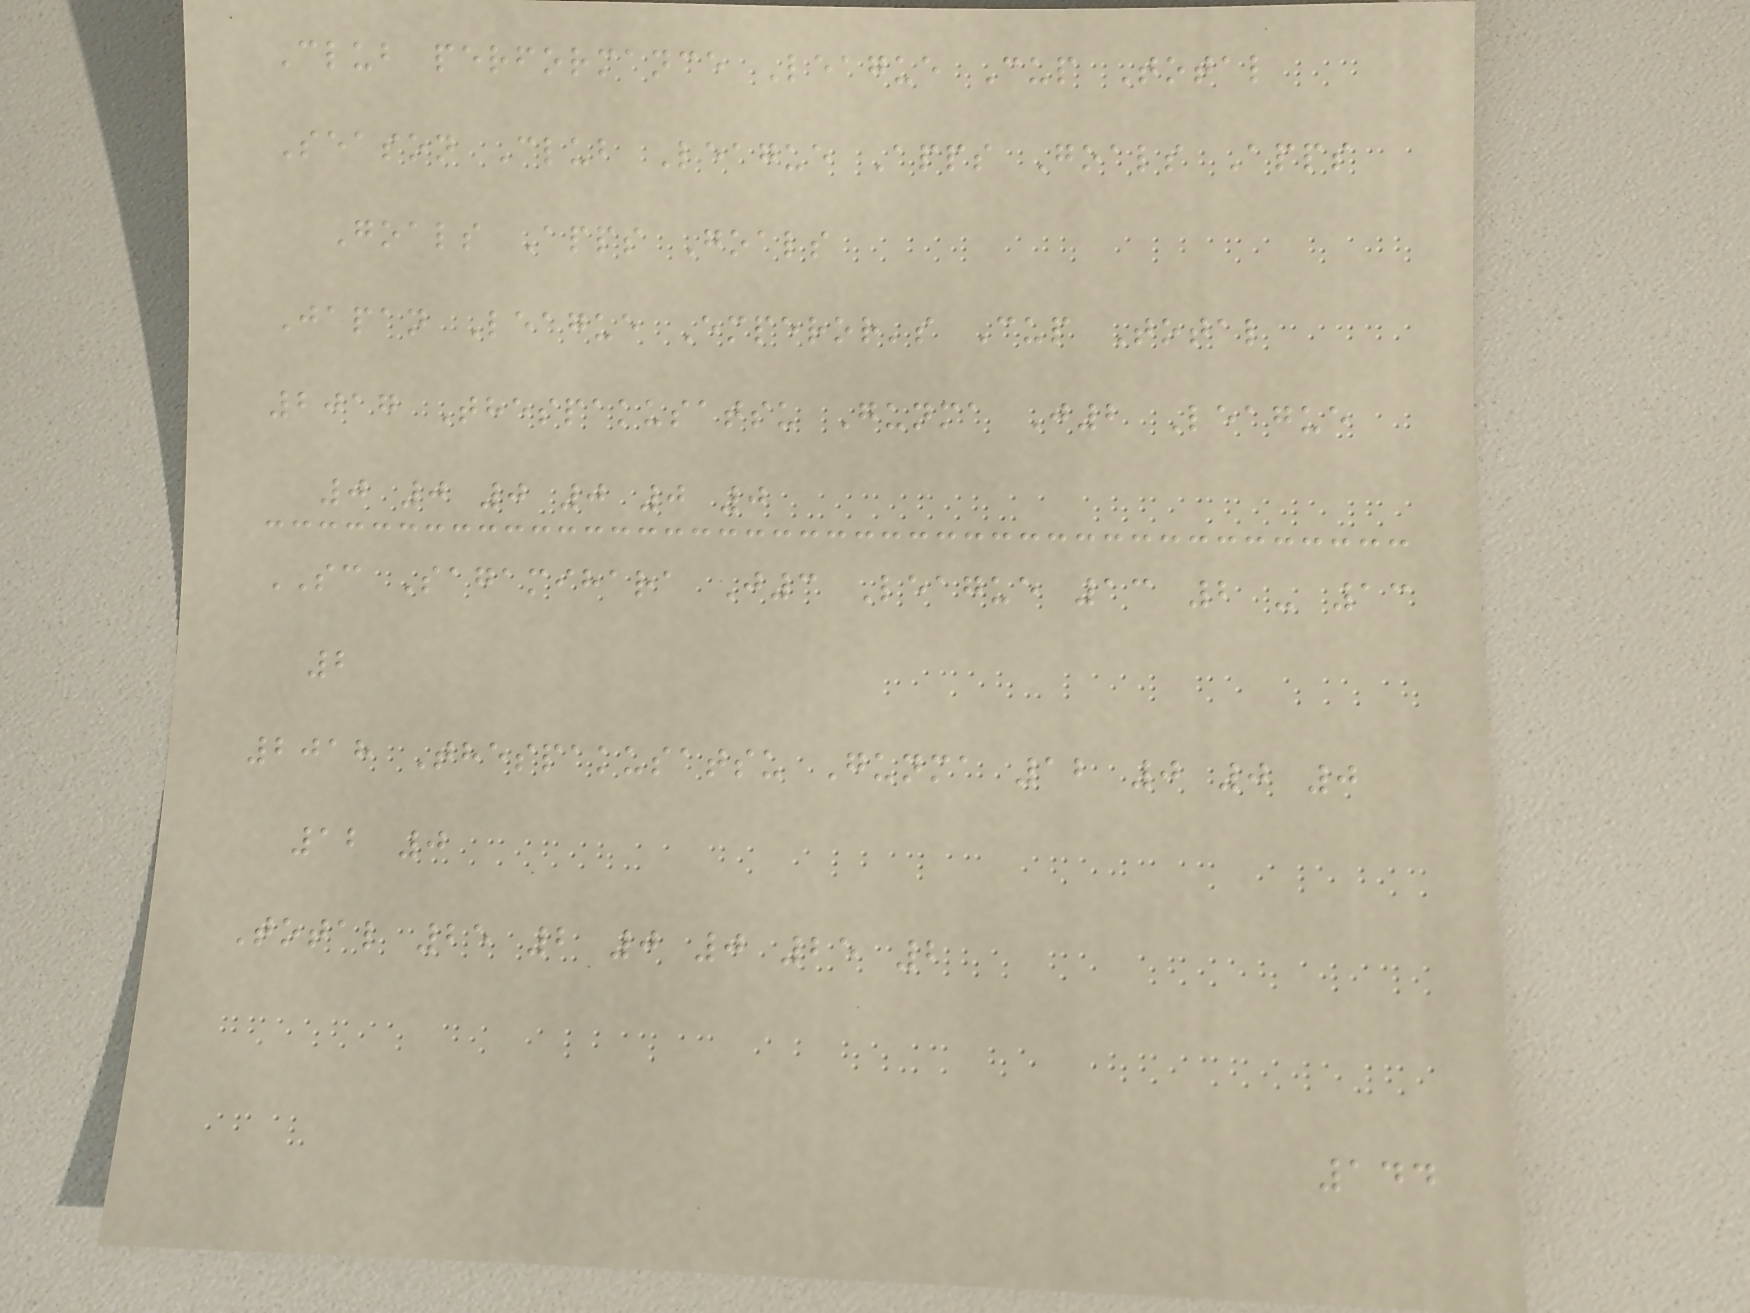Club performance League Cup Total
Season Club League Apps Goals Apps
Goals Apps Goals
Japan League Emperor's Cup Total
2017 Thespakusatsu Gunma J2 League
0 0 0 0 0 0
SC Sagamihara J3 League 13 2 - 13
2
2018 Thespakusatsu Gunma 12 0 0 0
12 0
Total 25 2 0 0 25 2
144
